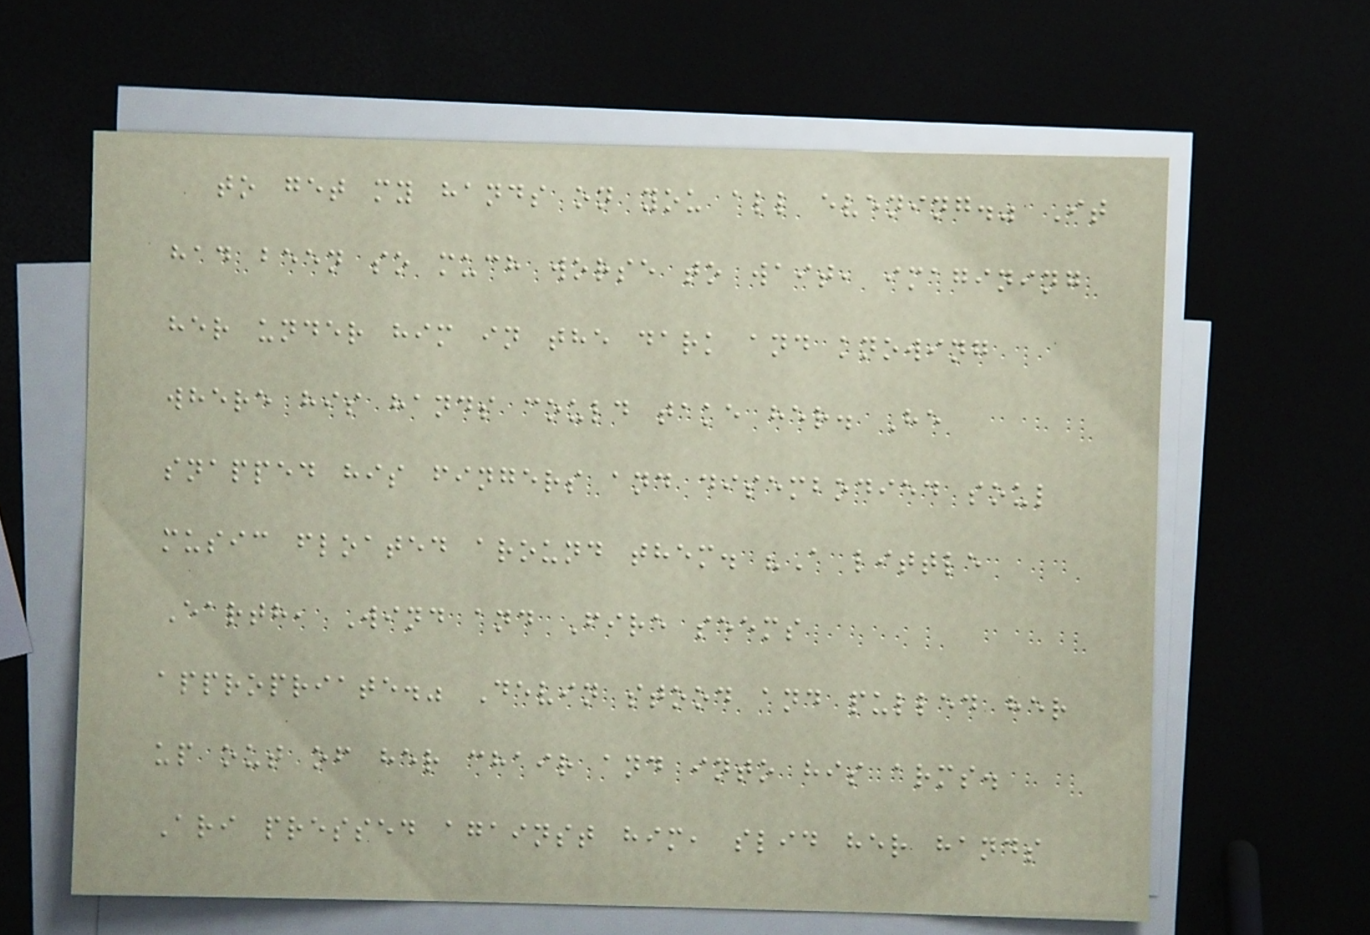to get my hands on you all evening." It
had been so much worse to wait, imagining
her under him in the dark and knowing
where his hands could take her. He
snapped his fingers and disembodied soul
music floated around them. "A little
Earth, Wind and Fire seems
appropriate." Devin stood and pulled her
up out of her chair and into his arms.
Ari pressed against him, slid her hands
